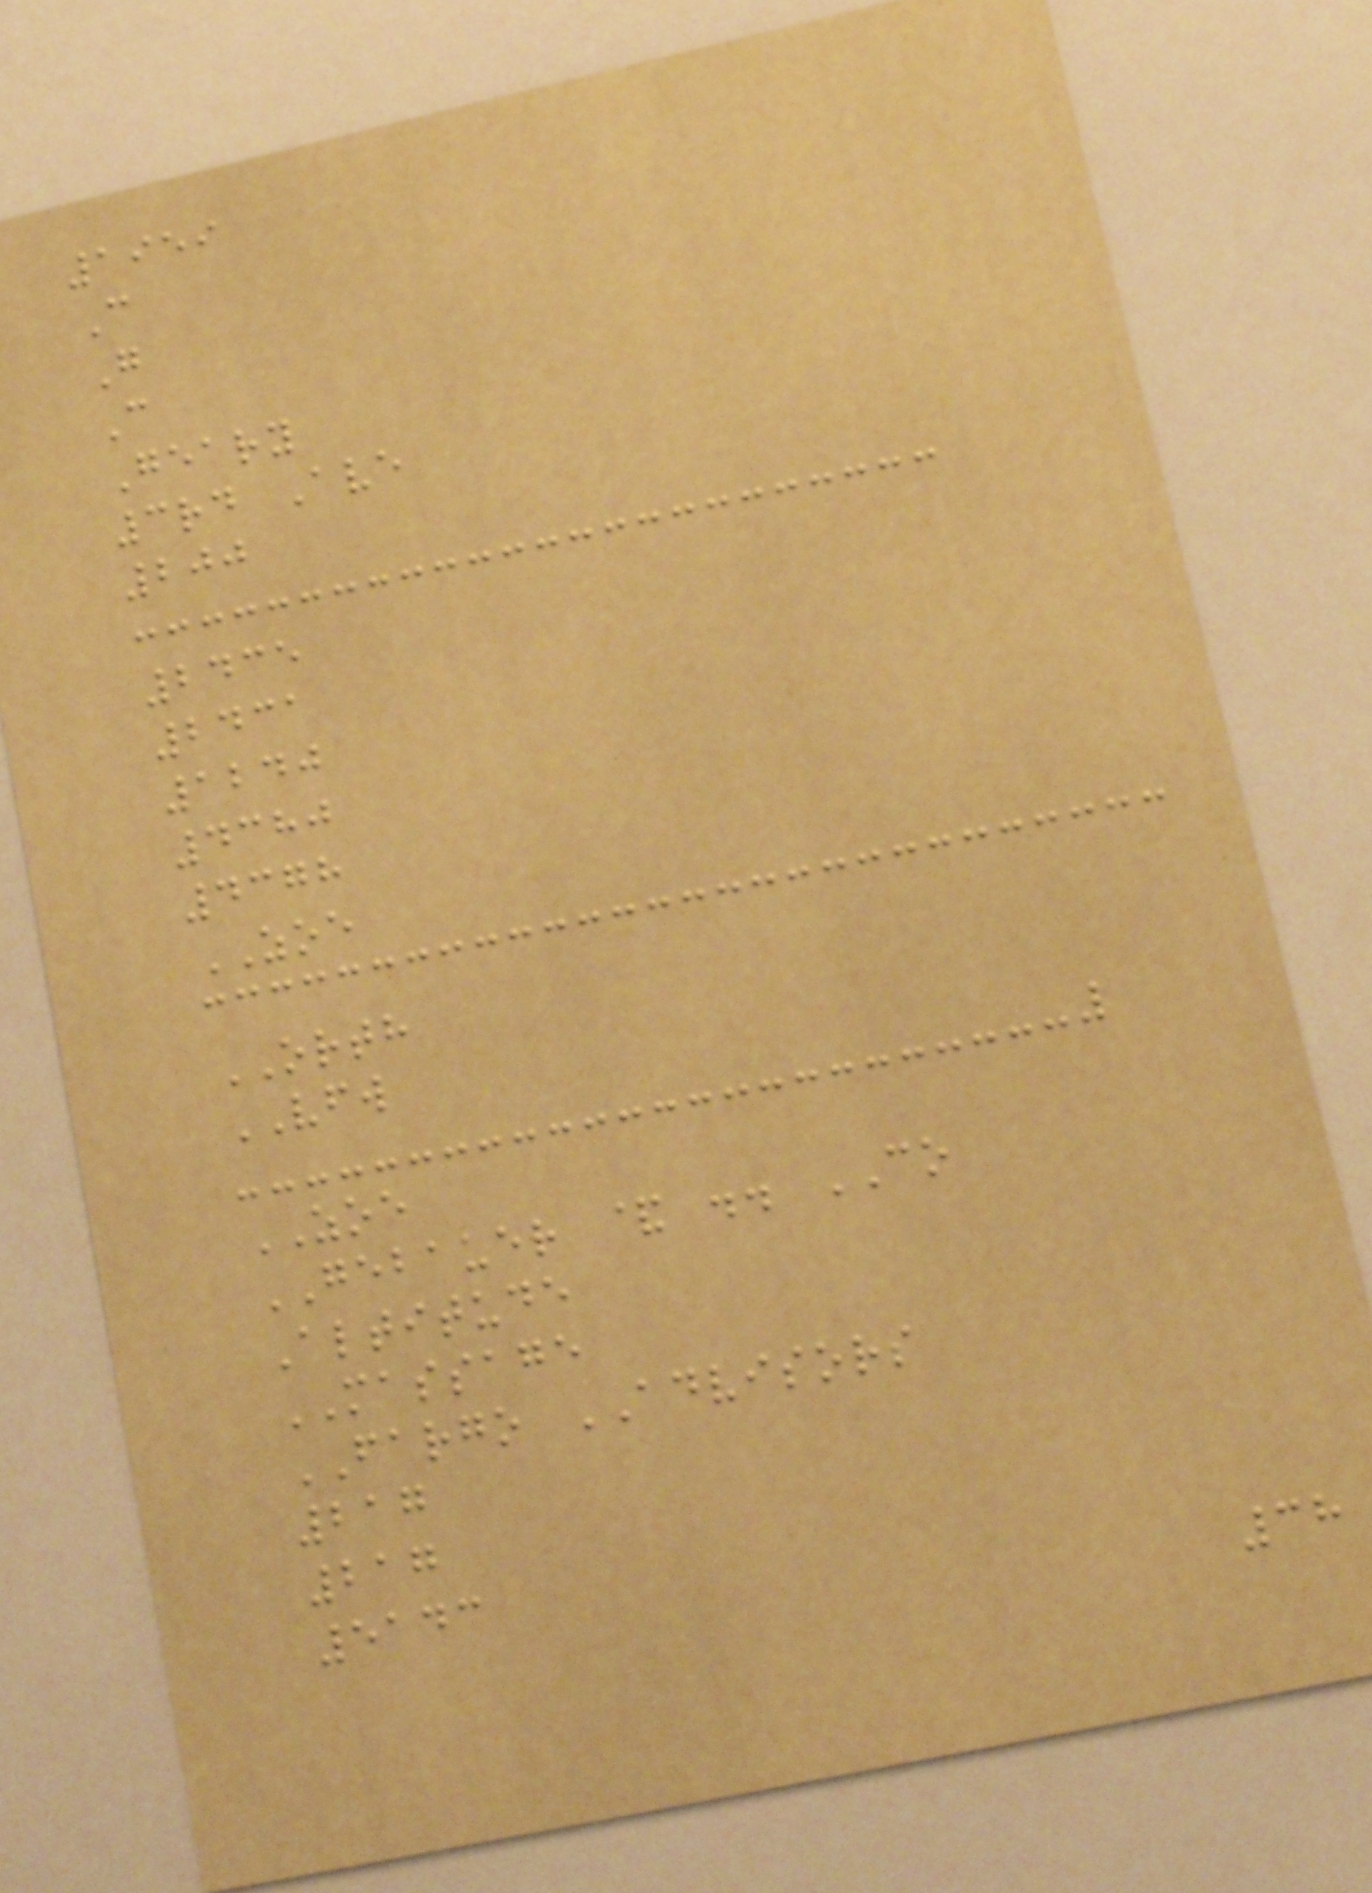1959
C
G
C
Geary
3rd Ave
200
2435
2431
1240
4380
4378
ZOE
ORTH
VFW
ZOE
GEBAUER & .. CO
Altitude
MASSAGE
FARGO ADVISORS
217
217
5143
38
